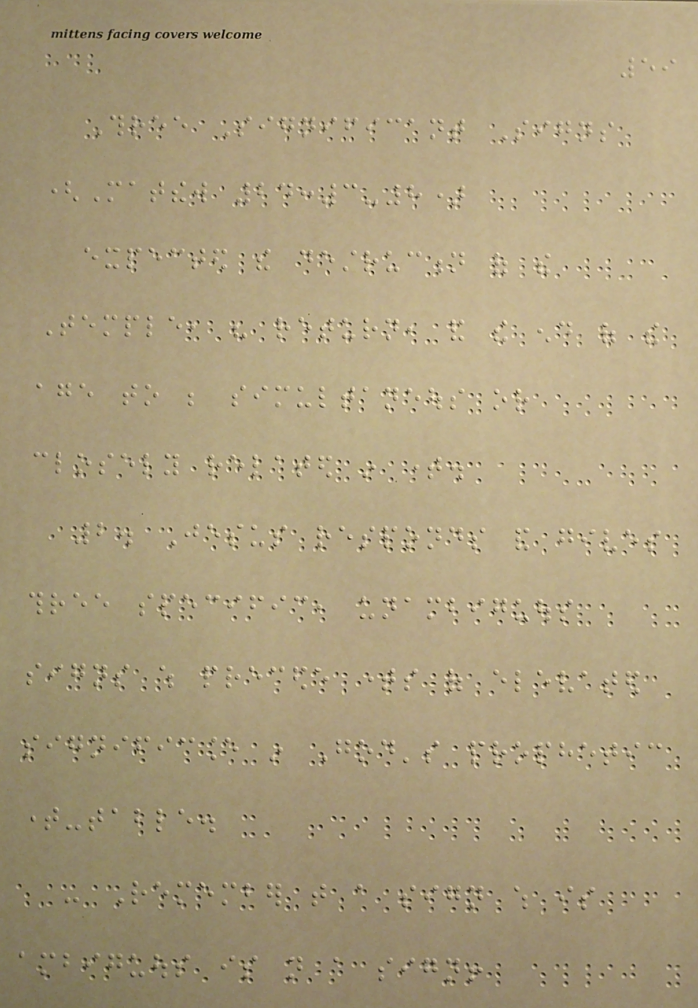59
Three Significant Signs
(Matthew 24:3-8)
expected the destruction of the
Temple, his return, and the end of the
age to be simultaneous or
closely related in time.
2. Jesus responds and gives
three specific, unambiguous
signs which precede times of elevated
significance in God's prophetic
time-table.
- Remember that a sign which is
ambiguous is not a sign!
